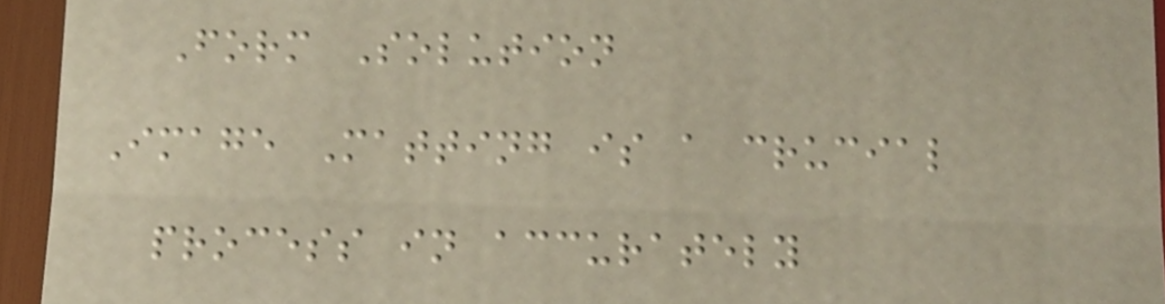Form Solution
Image Matting is a crucial
process in accurately
